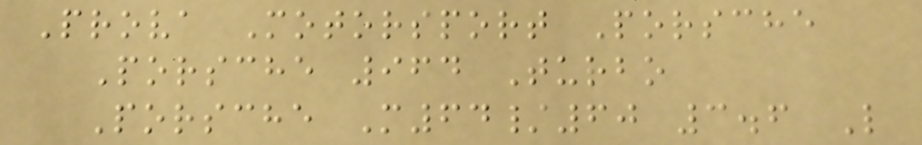Prova Motorsport Porsche
Porsche 964 Turbo
Porsche M64/60 3.6 L
